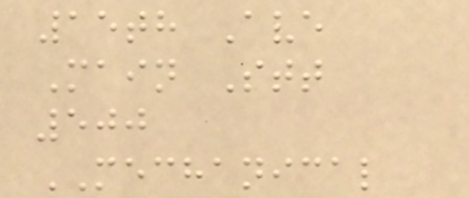15th Ave
Main Stt
500
MECHANICAL
